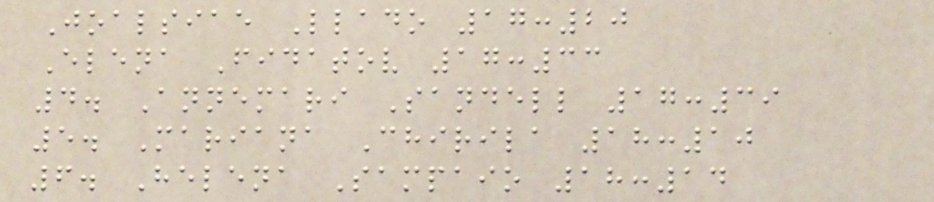Joalsiae Llado 17:20
Elena Fidatov 17:33
4. Annemari Sandell 17:39
5. Mariana Chirila 18:10
6. Helena Sampaio 18:14
